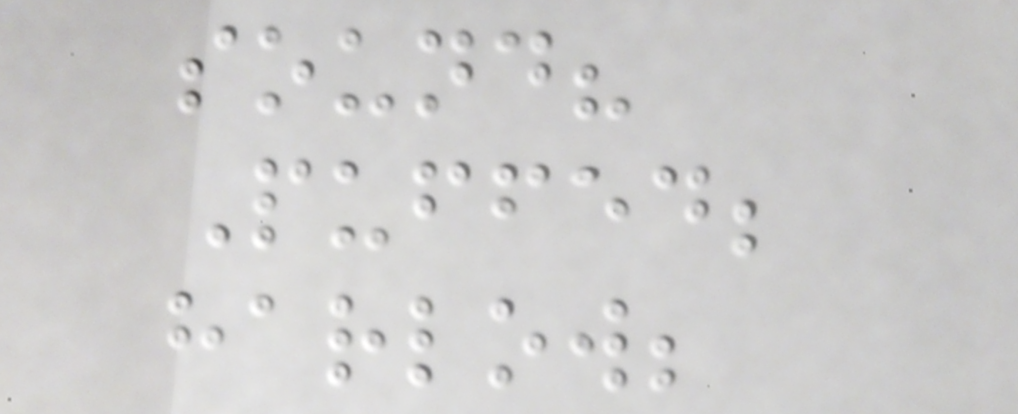sound?
Puffed;
harlow;
